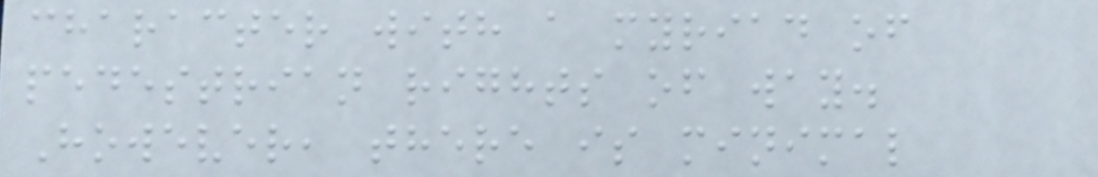character with a myriad of
pedestrian rights of way.
However, there is minimal
